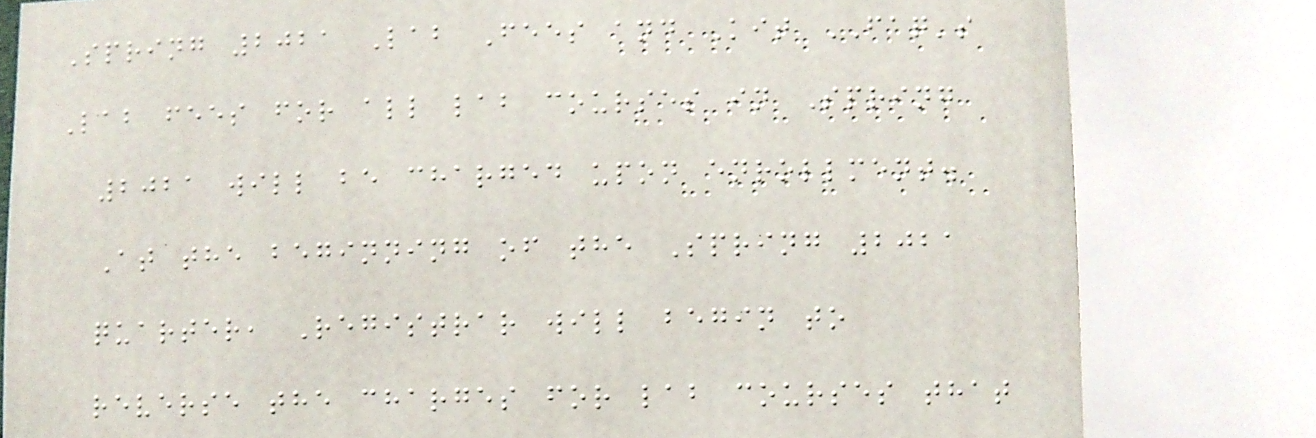Spring 2021 Lab Fees and Kit FAQ's
Lab fees for all lab courses in Spring
2021 will be charged upon enrollment.
At the beginning of the Spring 2021
quarter, Registrar will begin to
reverse the charges for lab courses that
